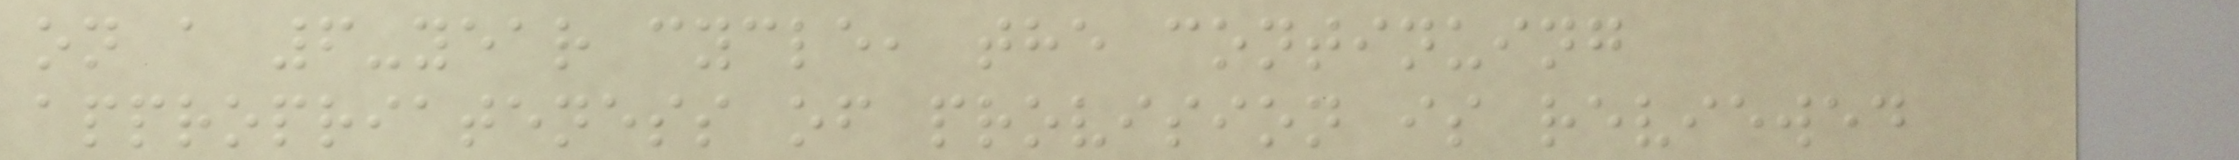on a 6-year cycle, the continuing
appropriateness of provision is reviewed
